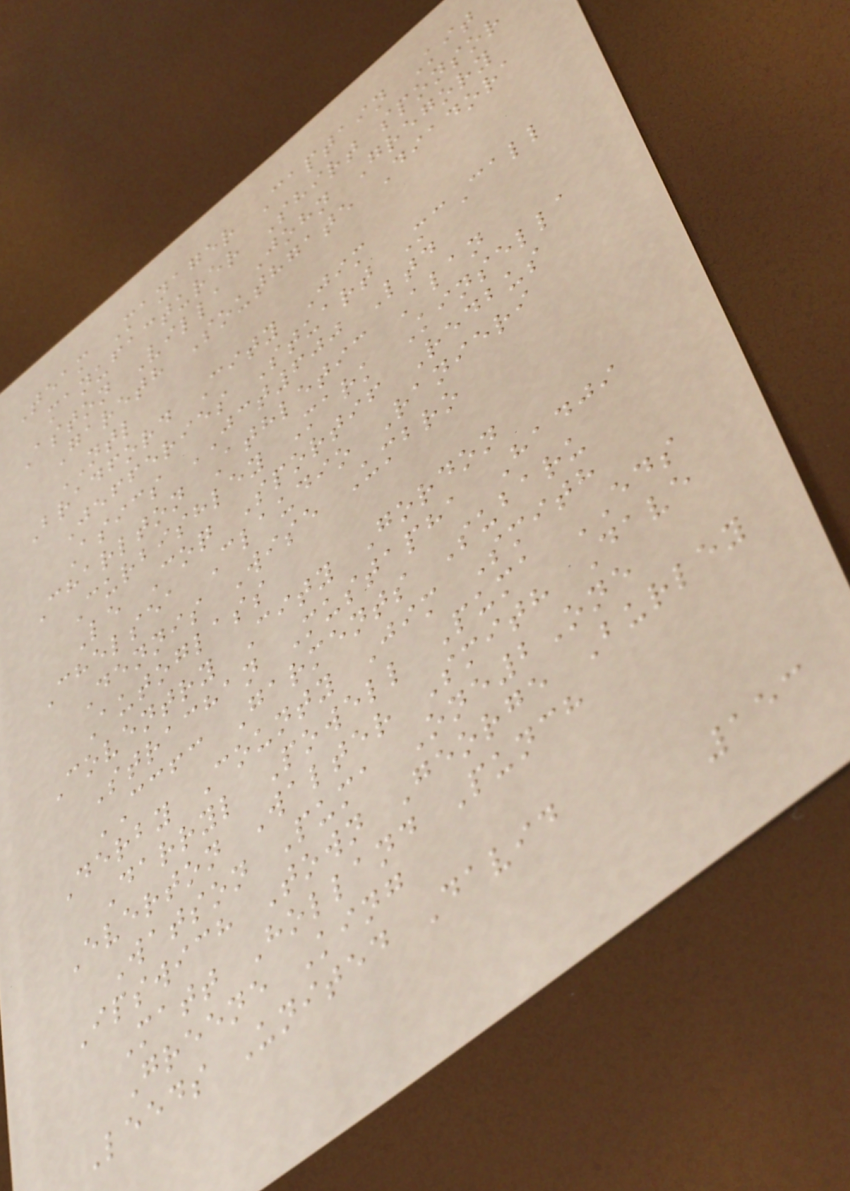Team Manager Captain Kit
manufacturer Shirt sponsor
Aston Villa John Gregory
Gareth Southgate Diadora
NTL
Bradford City Jim
Jefferies Stuart McCall
Asics JCT600 Ltd
Charlton Athletic Alan
Curbishley Mark Kinsella
Le Coq Sportif Redbus
Chelsea Claudio Ranieri
Dennis Wise Umbro
Autoglass
Coventry City Gordon
Strachan Mustapha Hadji
CCFC Garments Subaru
Derby County Jim Smith
Darryl Powell Puma EDS
Everton Walter Smith Dave
Watson Puma One2One
Ipswich Town George Burley
Matt Holland Punch
Greene King
Leeds United David
153
